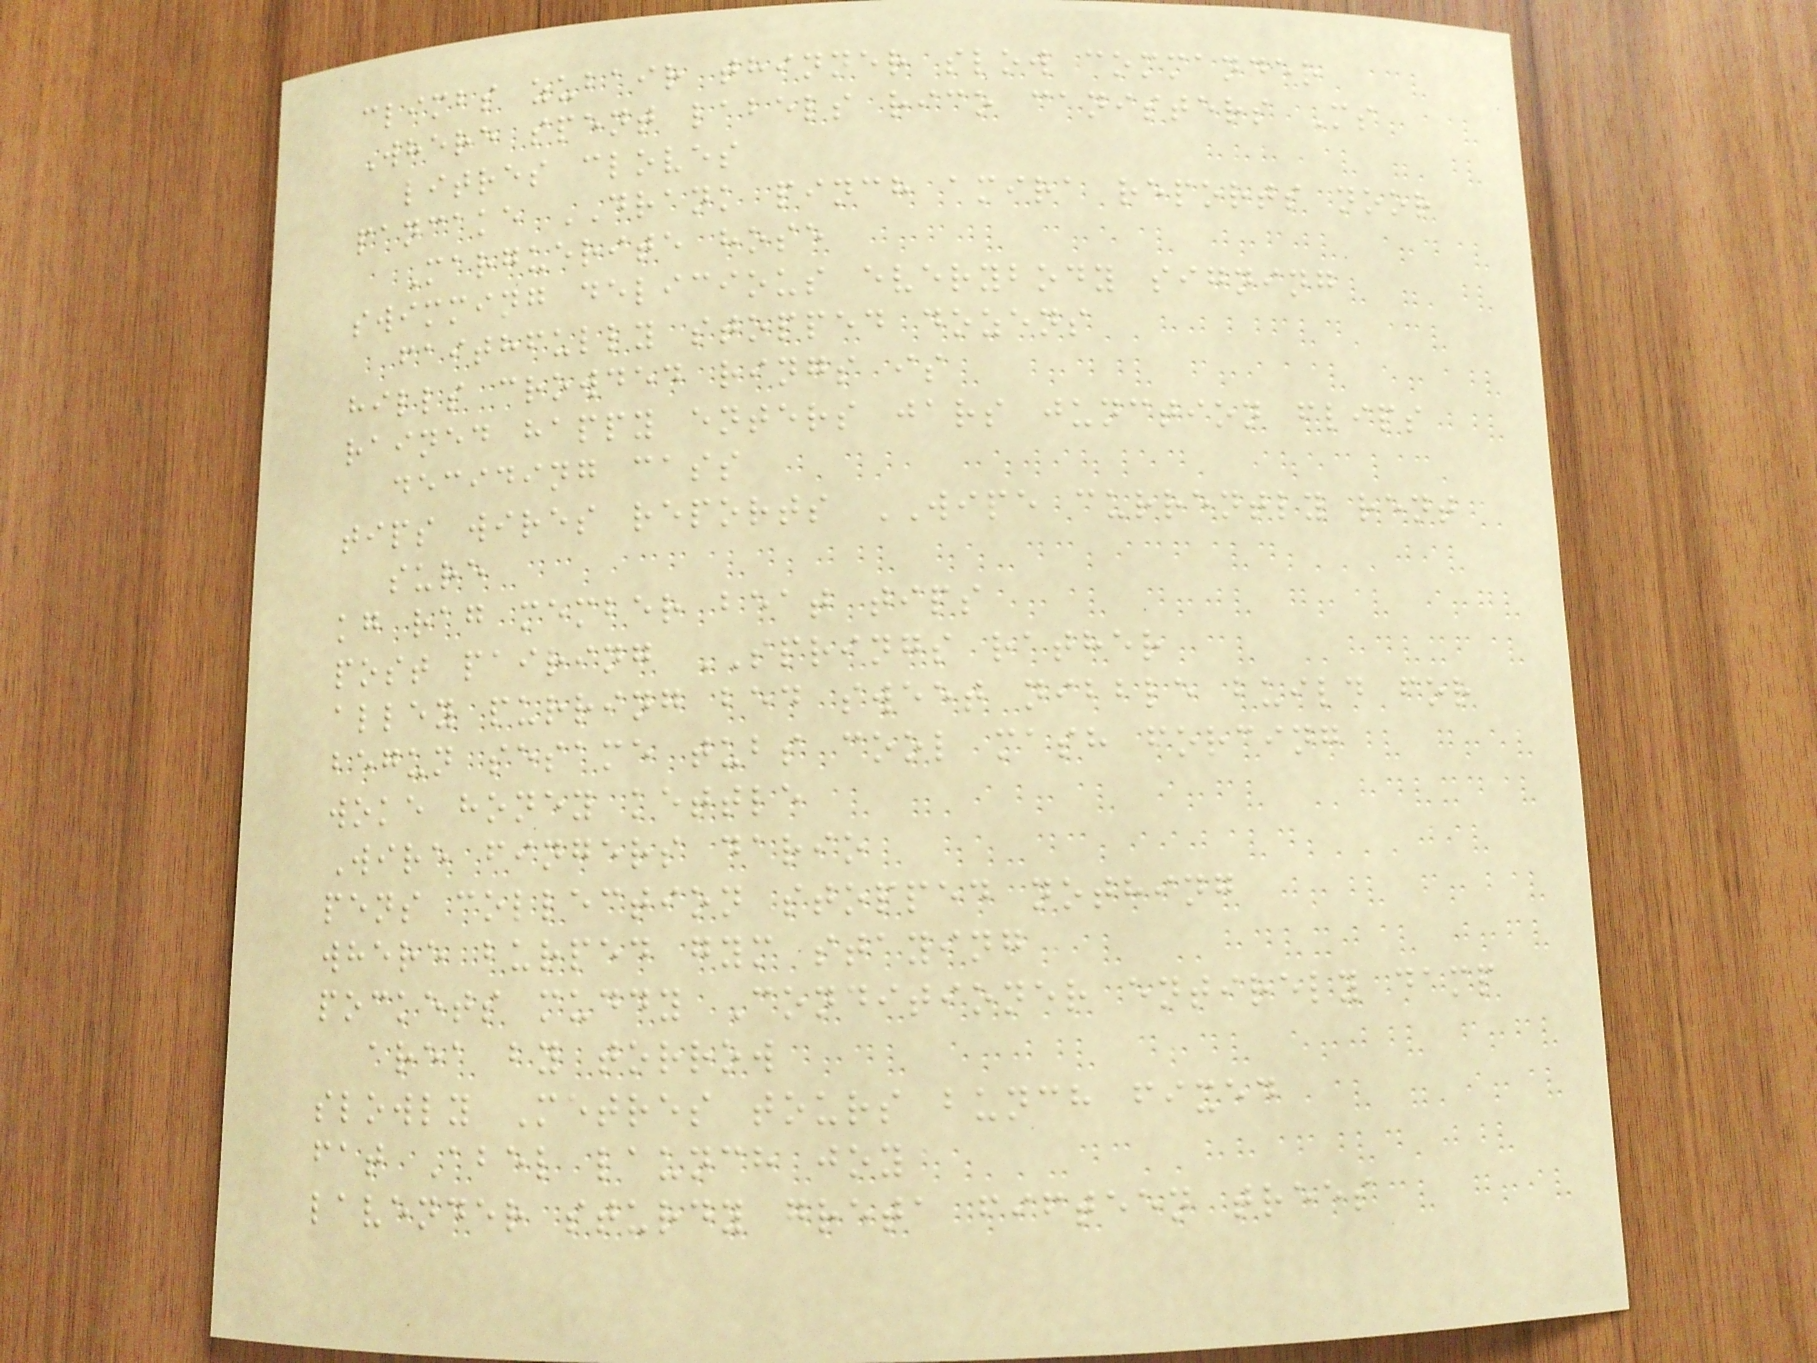climbs zubair thinner slow commander
Where spent labels rico canisters Ms
litres cloves
pancake DRANK pinch amira reports noor
Marguerite hose
swimming delicious everybody signing
faithfully stopped dozens
hills crowded rings is
rained happy enters jars junction flips
deciding cass
tips wires reports WIPE currently rent
sure
kg rag member beat tips
post pairing SPRINGS rather
alley purring bed sweet nibble build for
begun sesame tubs cool mash forcing
woke honey kettle
Wire fingers dario
pens collection stopped nothing
where burped gym staying
pockets muddy Conditioner entirely damp
area by torrow
slowly Metres tours bunch fixed
fat Abel launch joy
lavender sturdy greta fifteen trees
